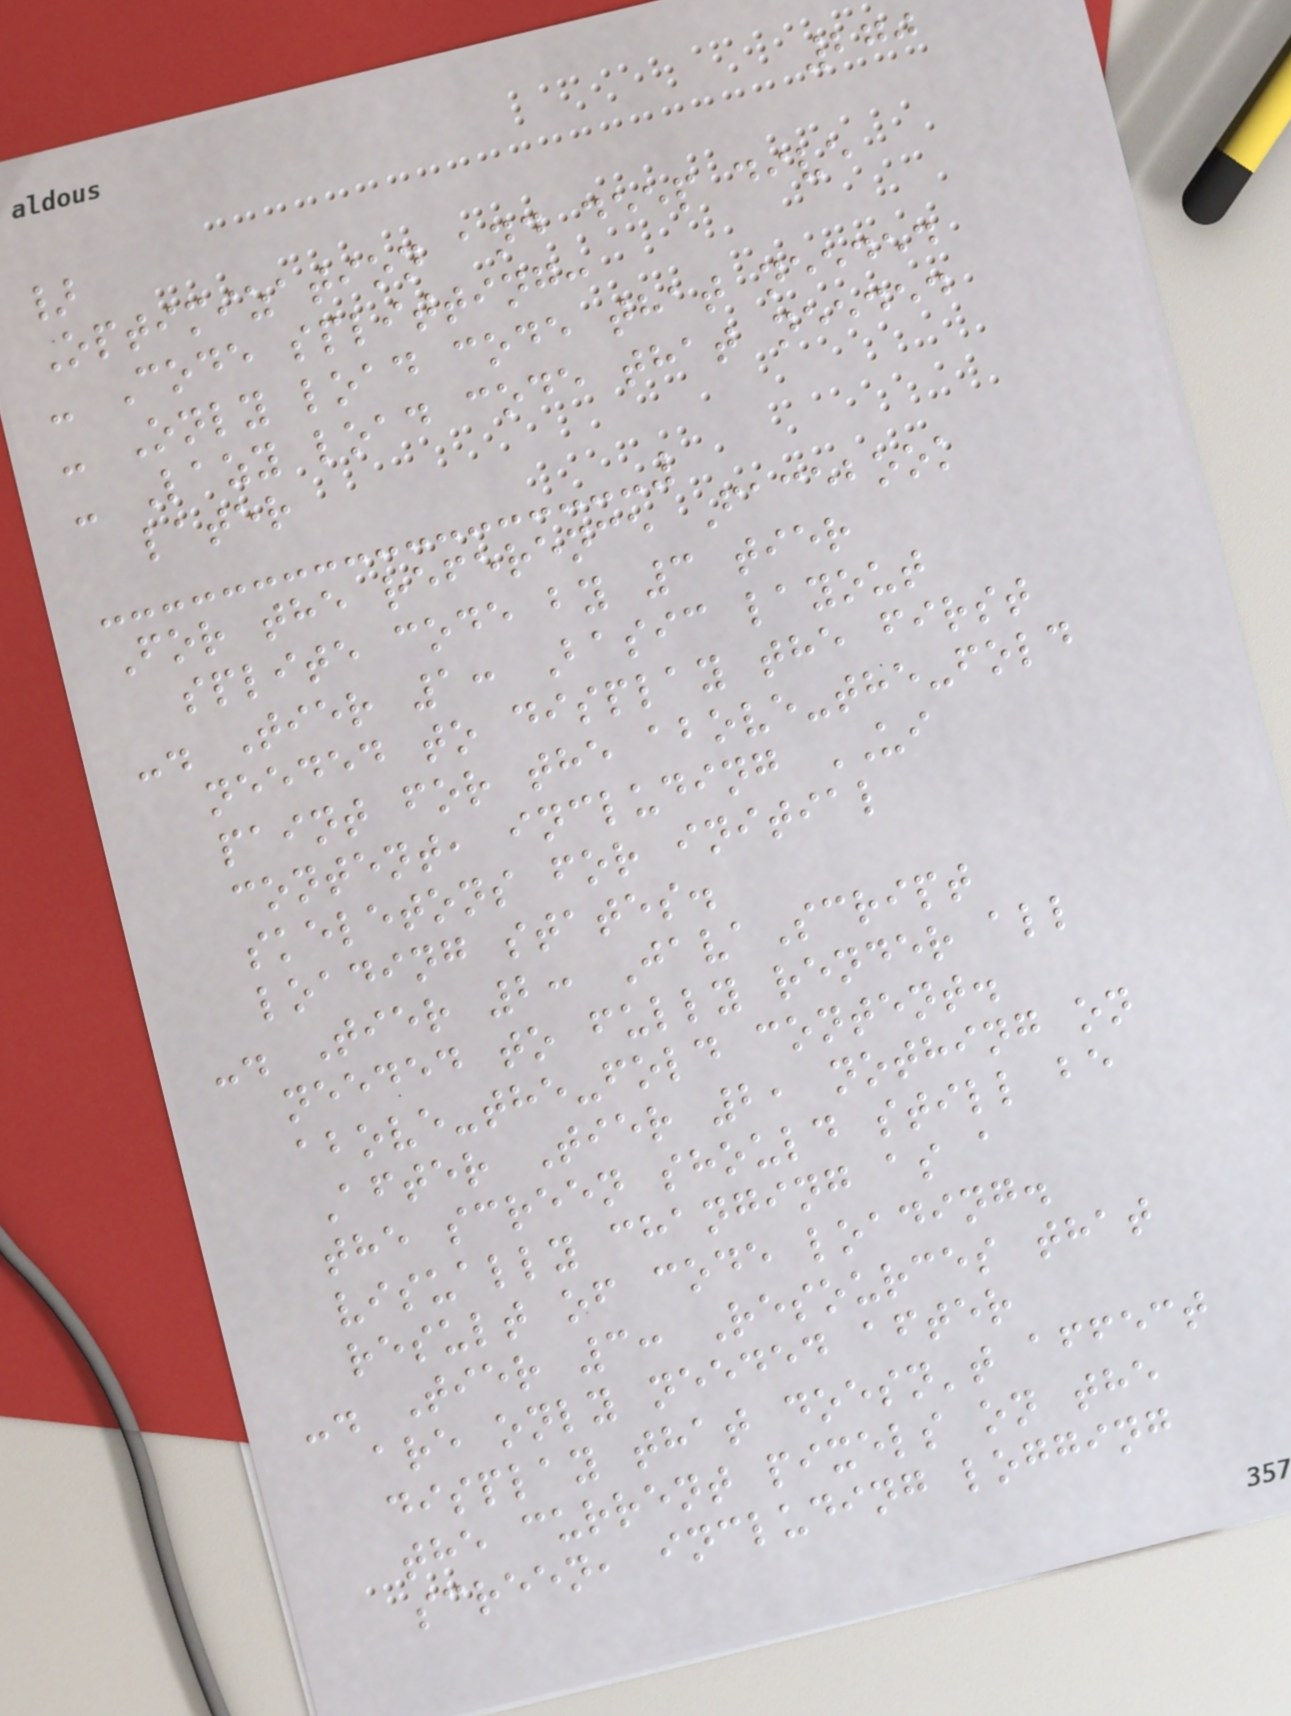270
}
Optimization and deep dive
- Code splitting:
- Only load code that needed
- Lazy load code that needed
later
For the reference Facebook
splite code by 3 tier
-. Tier 1: Basic layout
needed to display the first
paint for the above-the-fold
content, including UI
skeletons for initial
loading states.
-. Tier 2: JavaScript
needed to fully render all
above-the-fold content.
After Tier 2, nothing on
the screen should still be
visually changing as a
result of code loading.
-. Tier 3: Resources that
are only needed after
display that doesn't affect
the current pixels on the
screen, including logging
